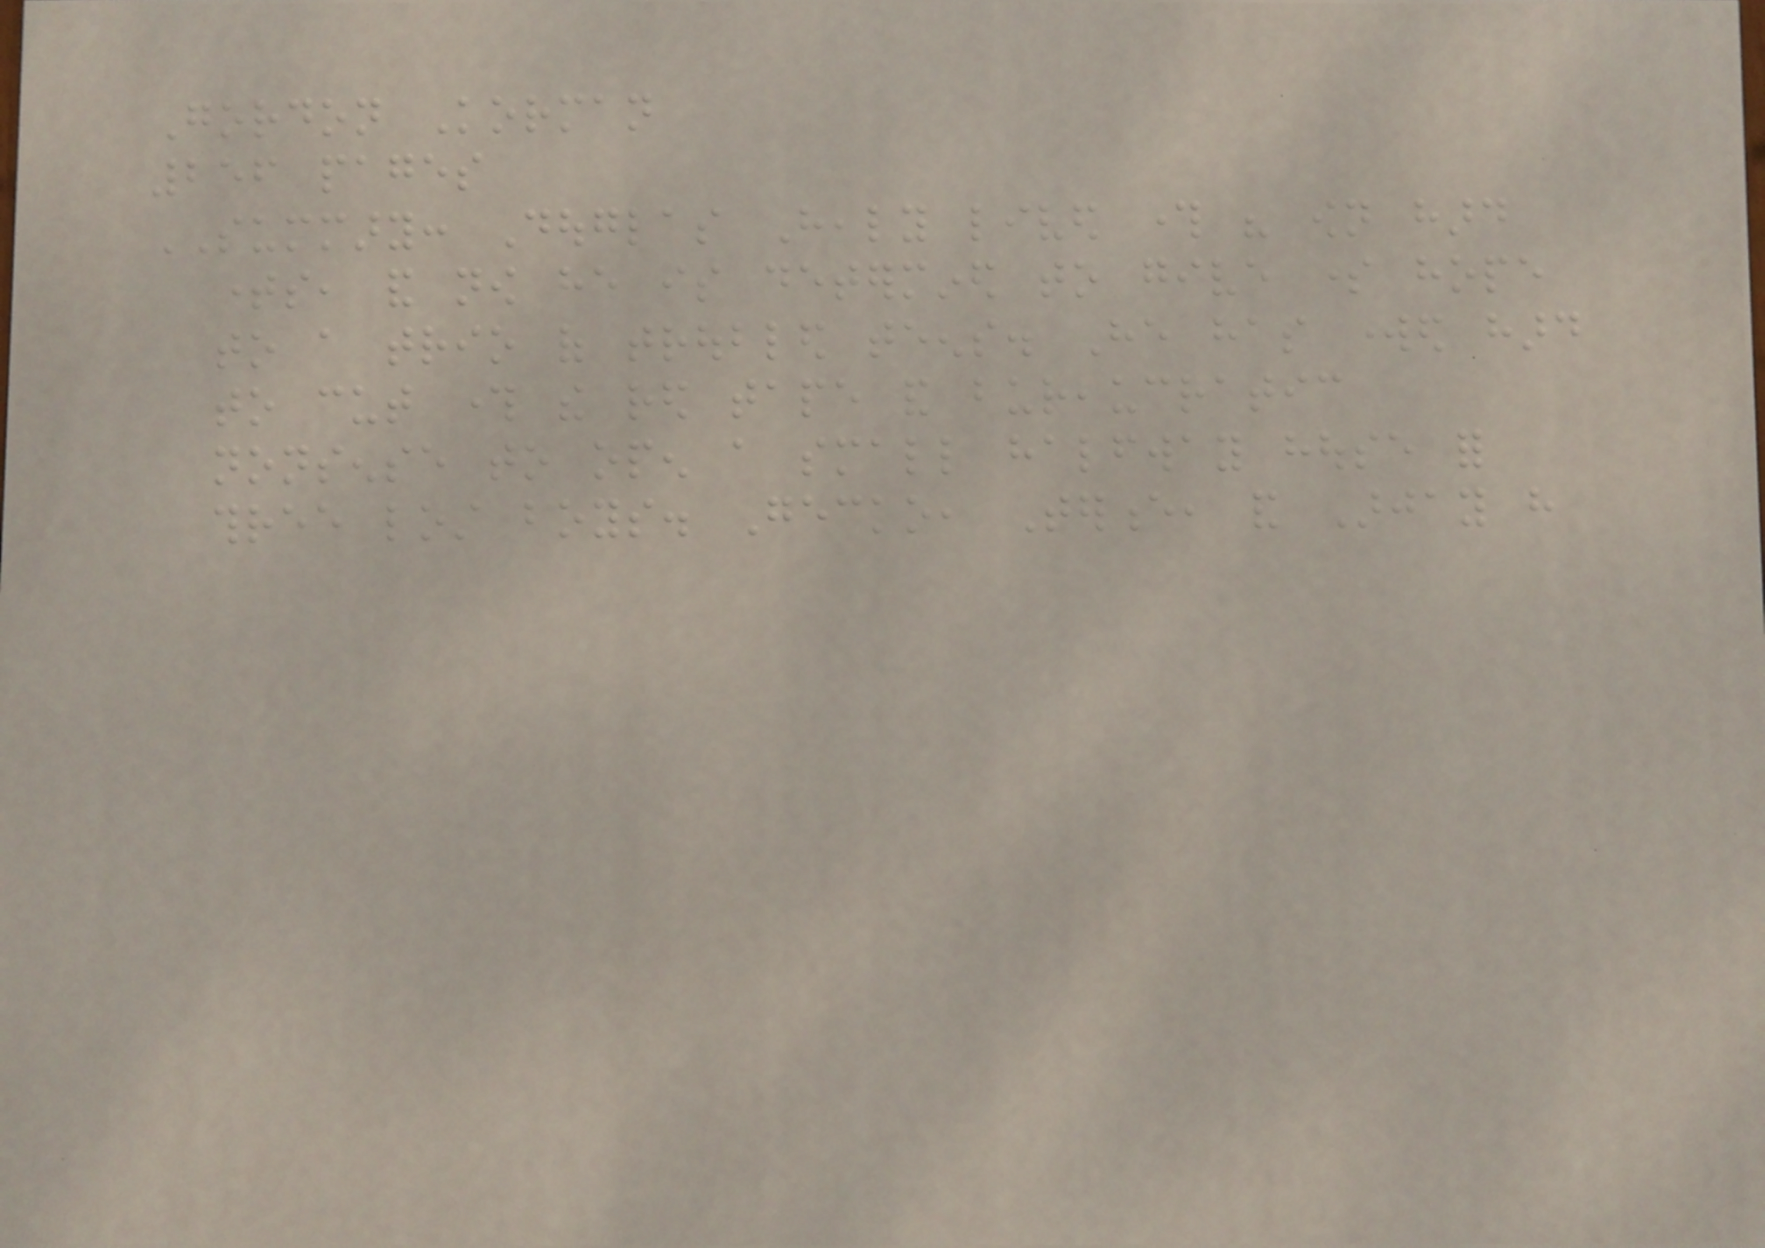Gordon Korman
256 pages
SUMMARY: Douglas Healy lived through his own hard
times, and now he is determined to give some hope
to a trio of troubled teens. He has worked hard
to cut through the red tape and bureaucratic
nonsense to open a small halfway house for
three lost boys. Gecko, Terence, and Arjay have
